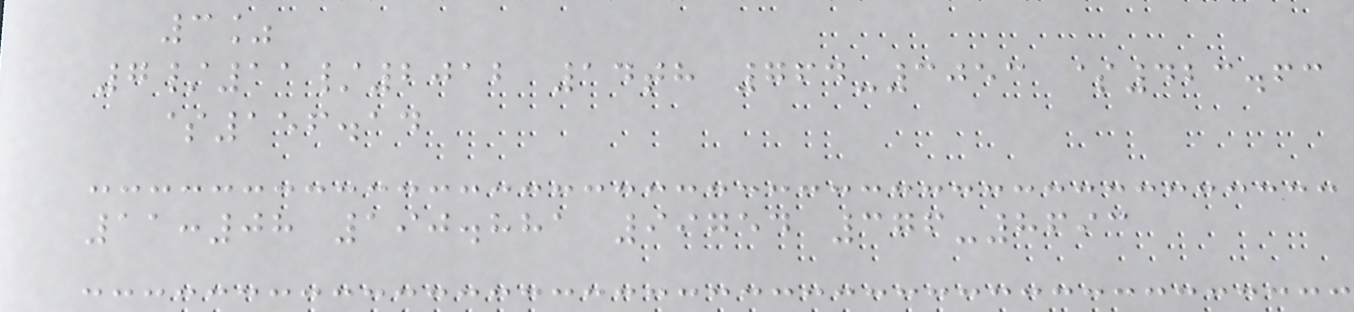3%
7/11/2012 14th 764-3053 $423.63
$156.14
11:08 190.881 99754 376-8693
